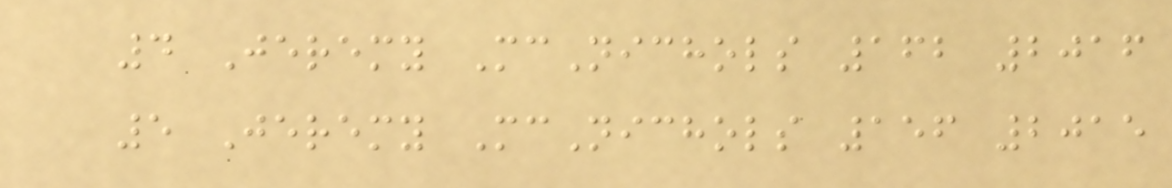4 Jeremy McNichols 162 2016
5 Jeremy McNichols 156 2015
